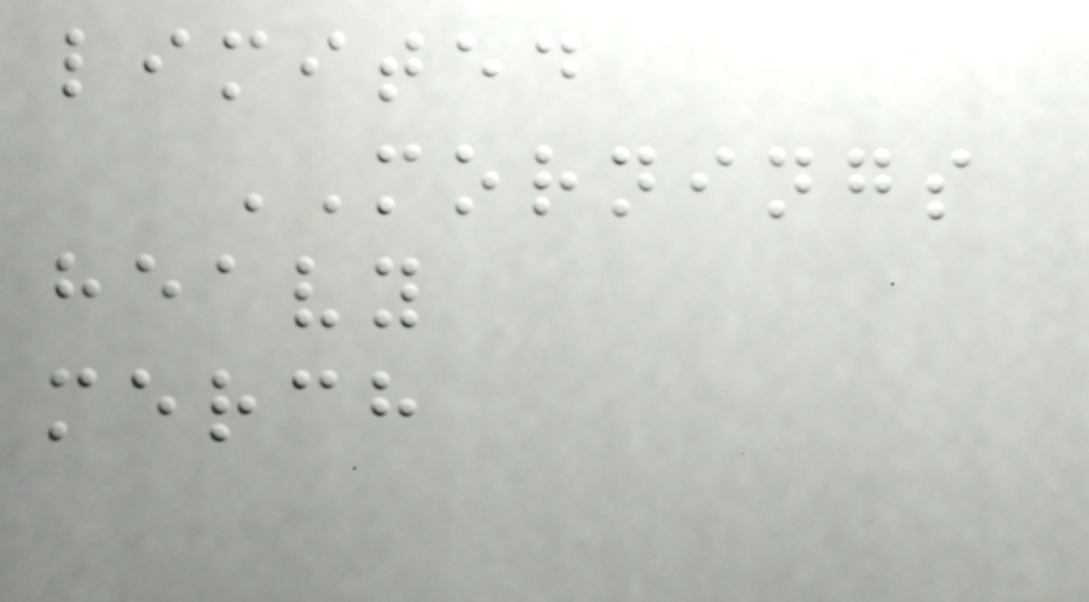limited
MORNINGS
heavy
merch
